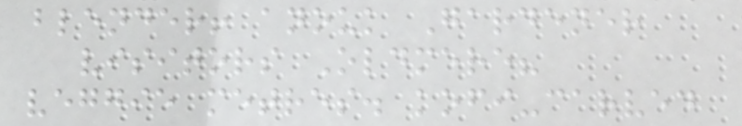blender! anouk Gardener
visitors Oldmere?
veggie metres. kofi-carved
